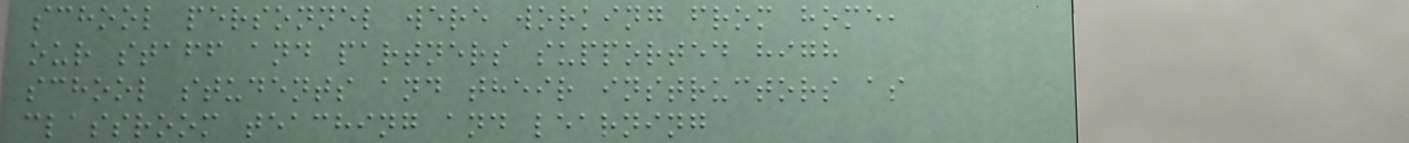school personnel were working from home,
our staff and partners supported high
school students and their instructors as
classroom teaching and learning
